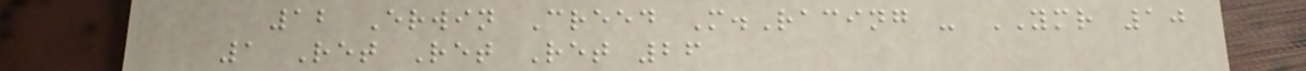12 Erwin Creed M.Racing - YMR 10
1 Ret Ret Ret 26
